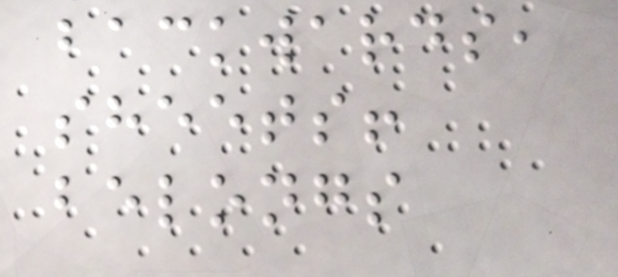backwards,
sheets!
belongs
